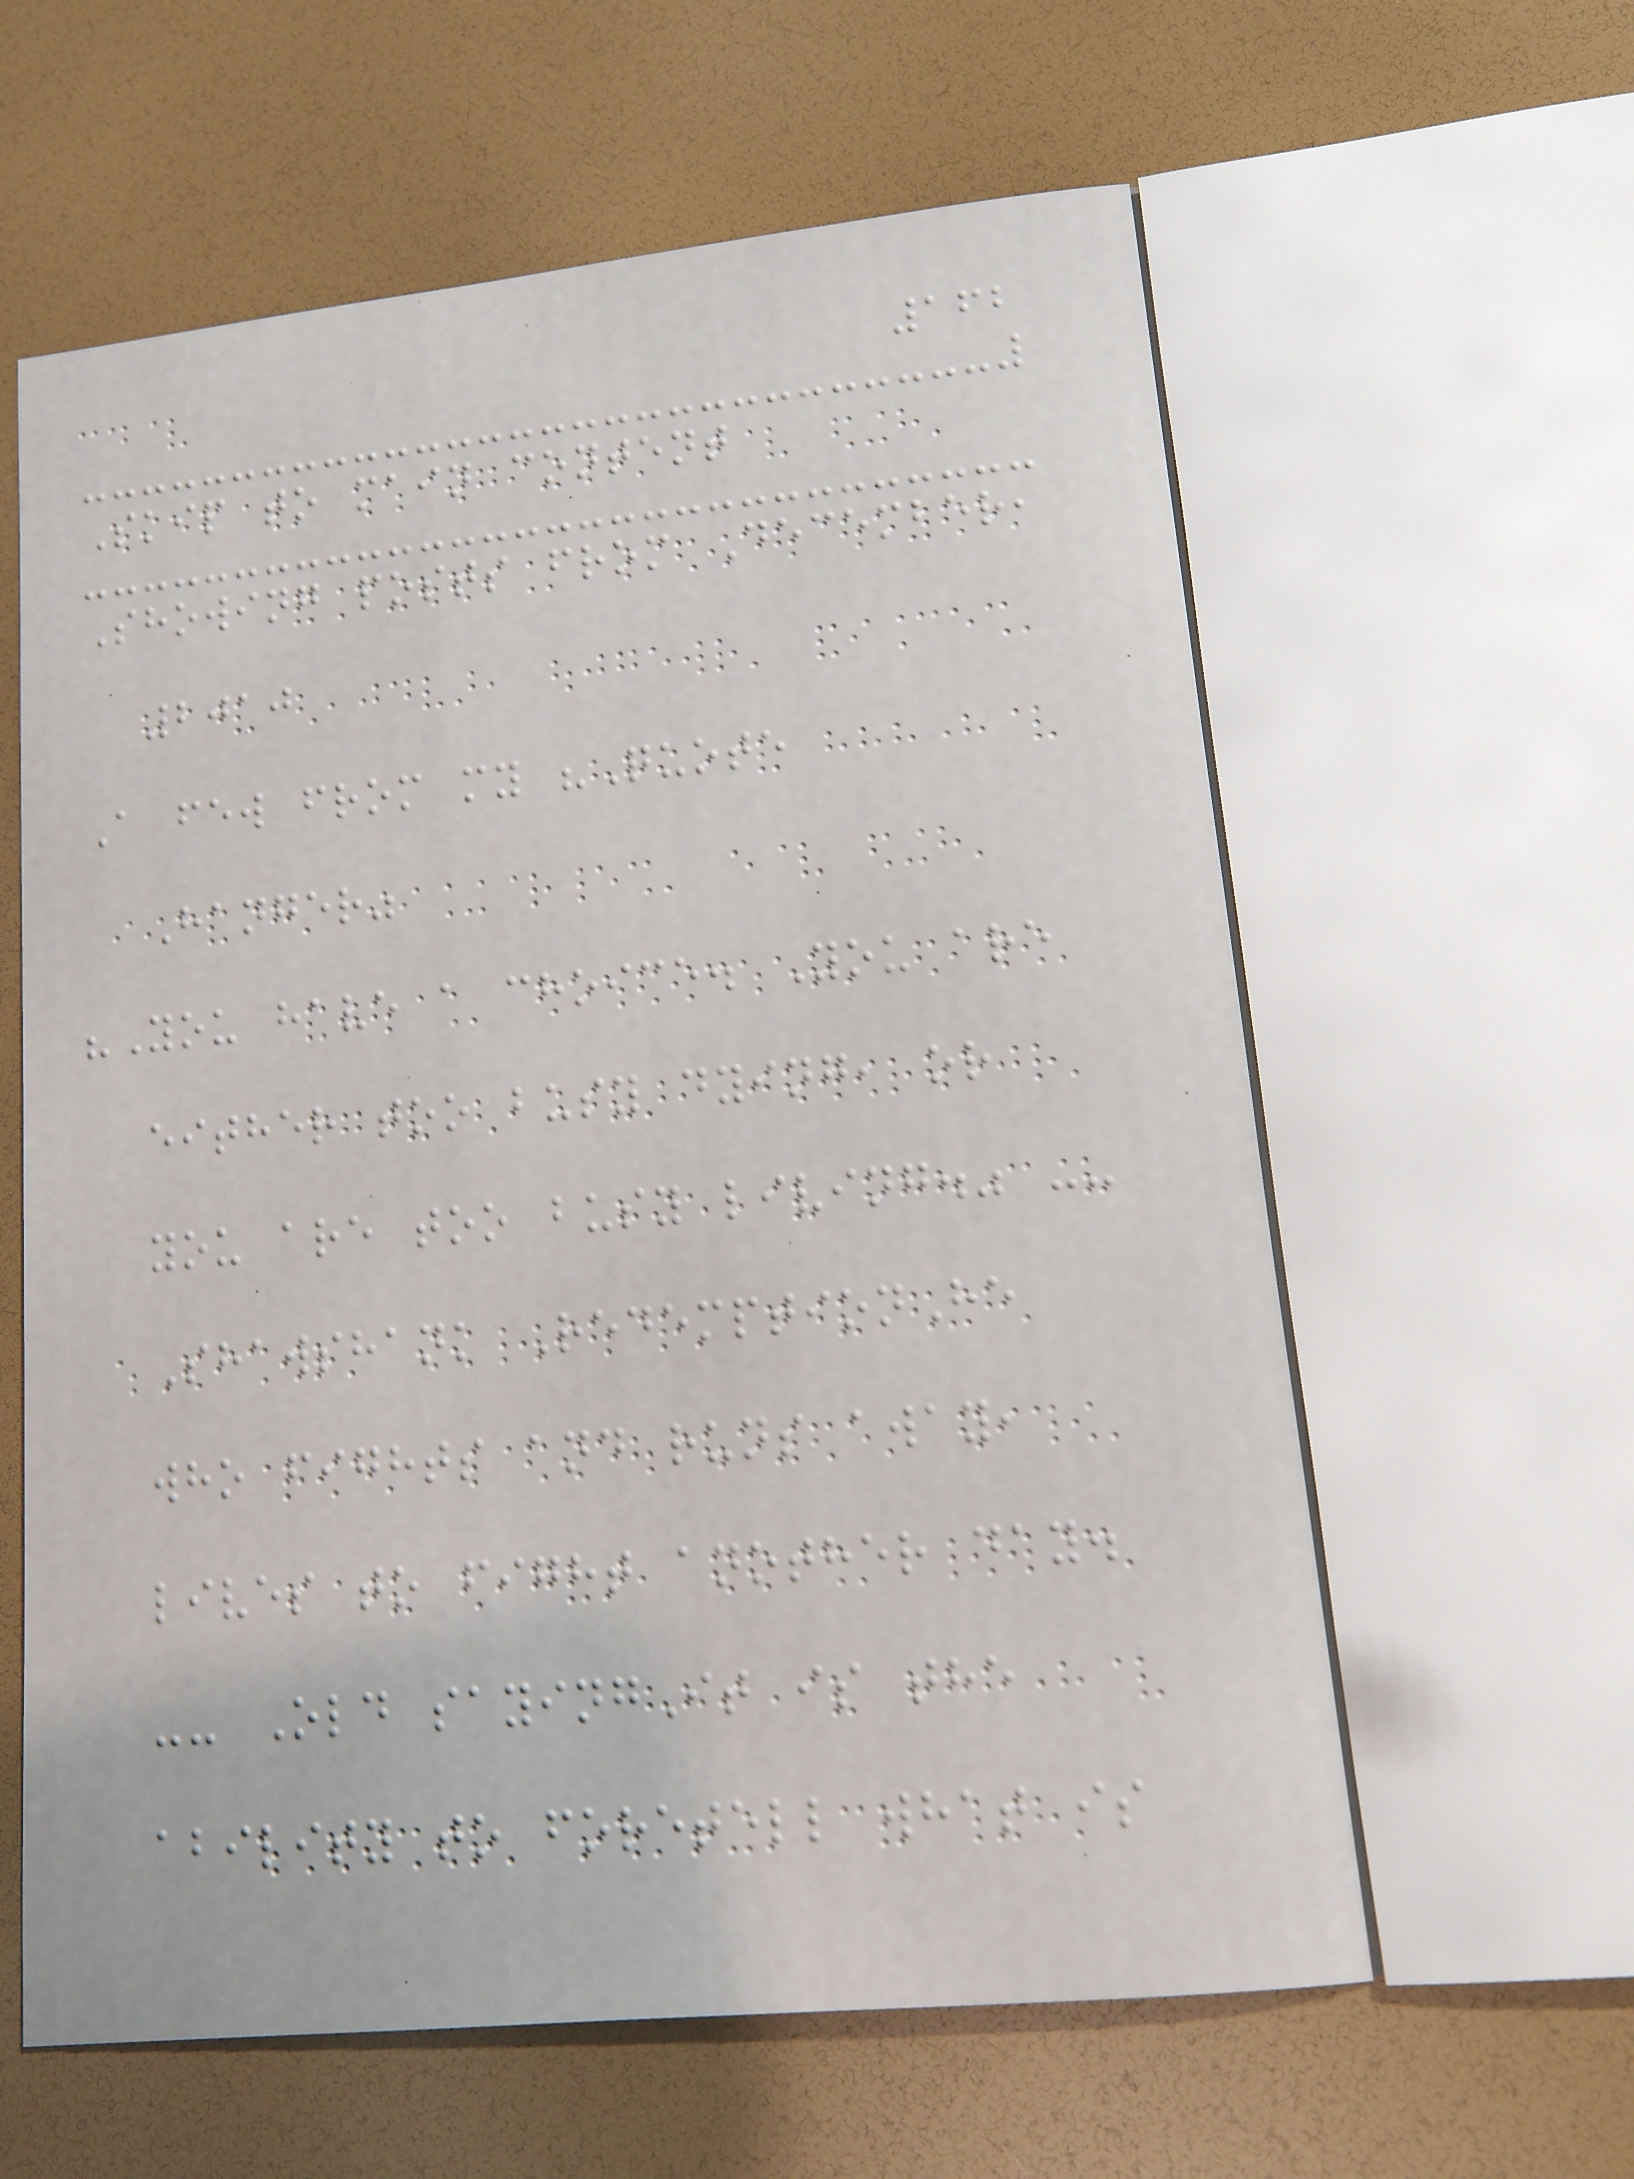162
Skip to main content
Showing posts from December,
2010
A few from my "Quote
Hanger"
"You have a choice. You are
either too busy dying, or
you are too busy living." --
Shawshank RedemptionHe
who fights and runs away,
lives to fight another day.
-- Old sayingIt is the
ability to foretell what is
